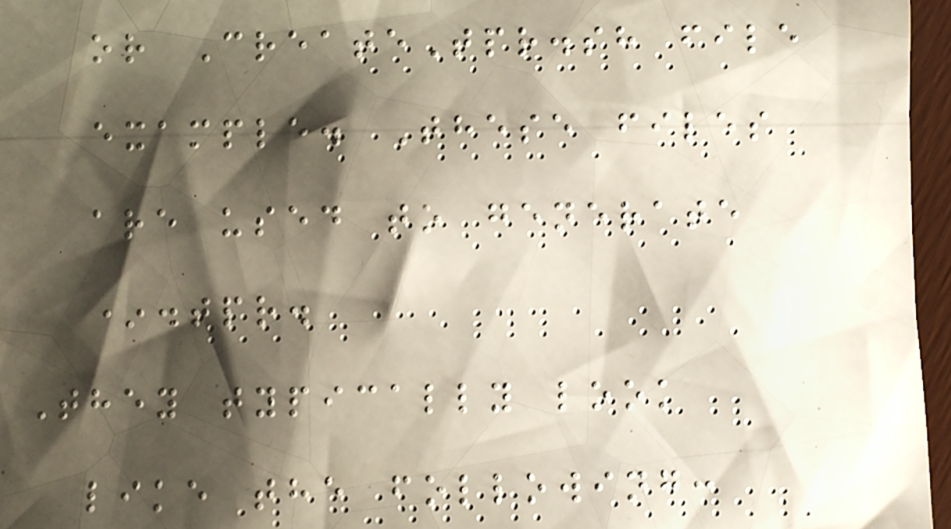or CreateTpr.sh file
example. These files
are used to generate
*.tpr.
They typically look
like the following:
